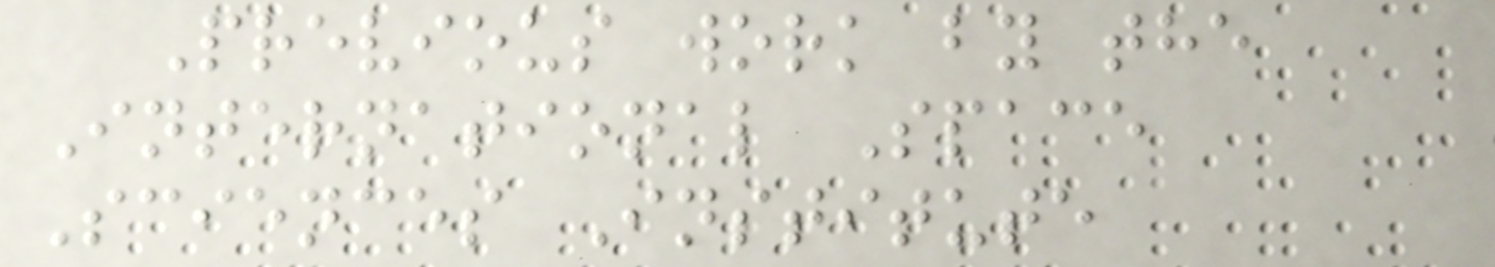Previous work by the
International Space
Sciences Institute
